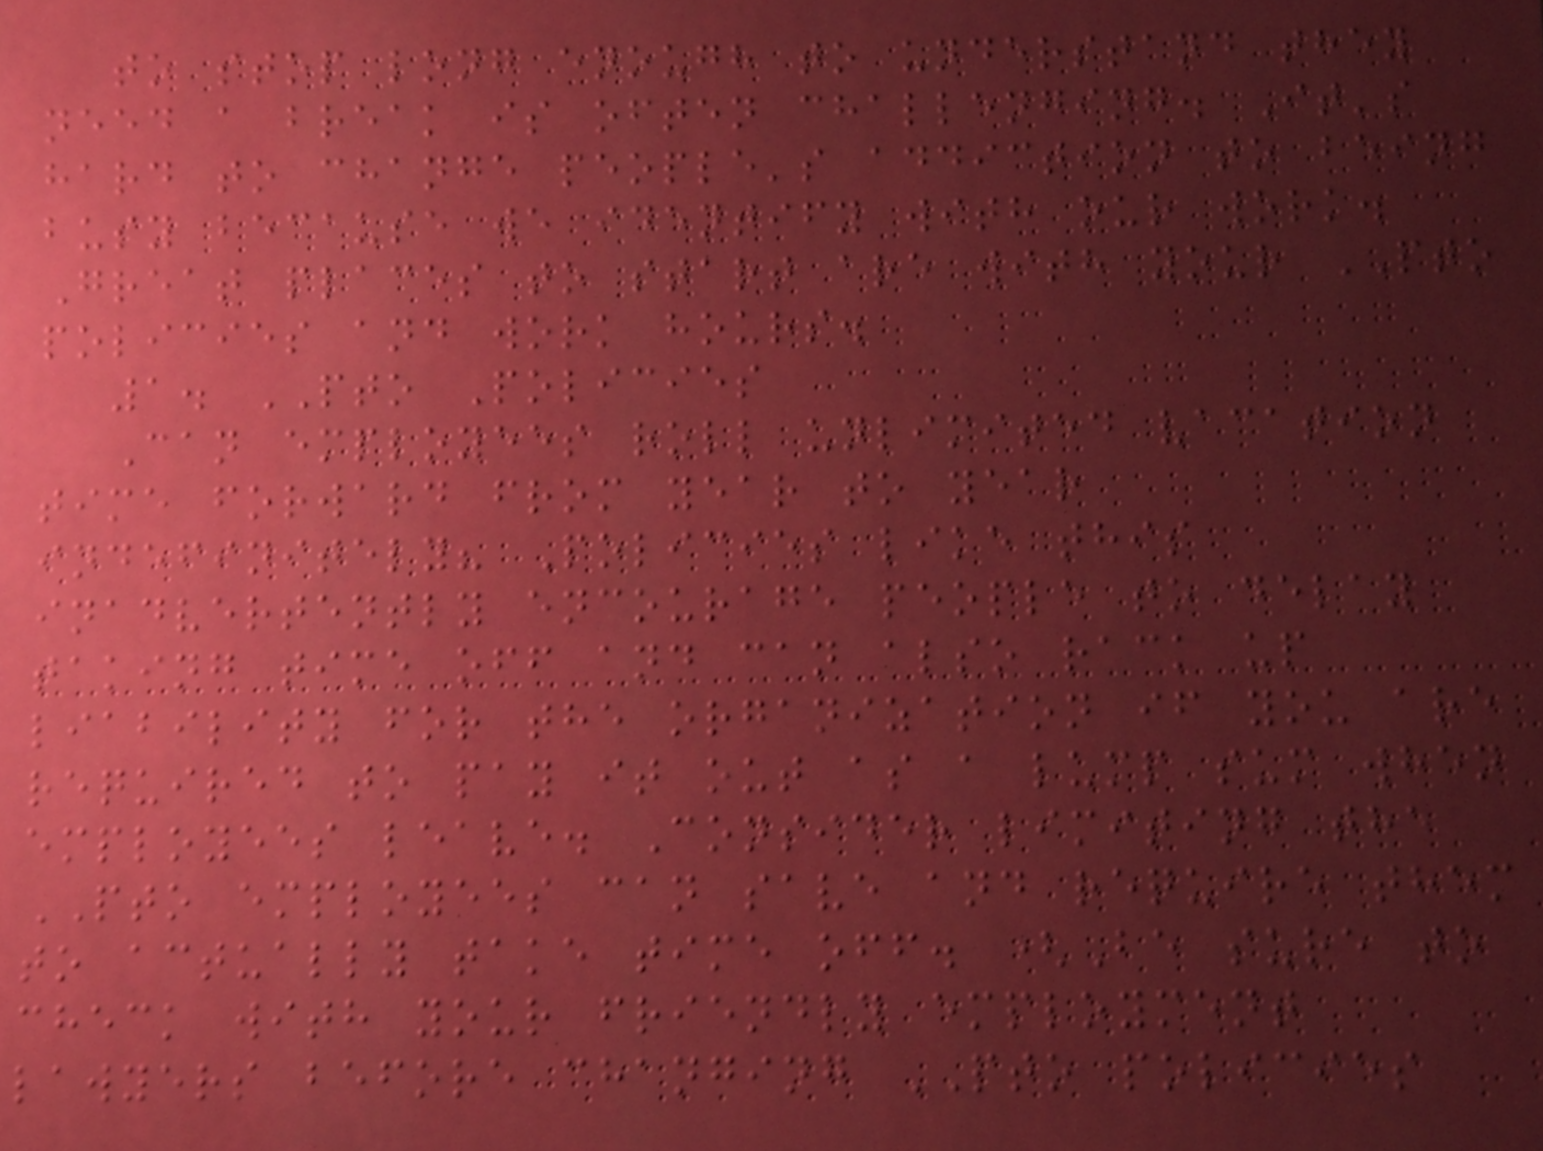to stop long enough to understand they
need a break is often challenging. It's
hard to change people's addiction to being
busy because we identify with our work.
Great places to start are with your PTO
policies and work hours.
1. PTO Policies
Can employees roll unlimited vacation
time forward from year to year
indefinitely? Policies like this
inadvertently encourage people to delay
taking time off and can also rack up
liability for the organization if you are
required to pay it out as a lump sum when
employees leave. Consider limiting the
PTO employees can save and require them
to actually take time off. (Be sure to
check with your friendly employment
lawyers before changing PTO policies
